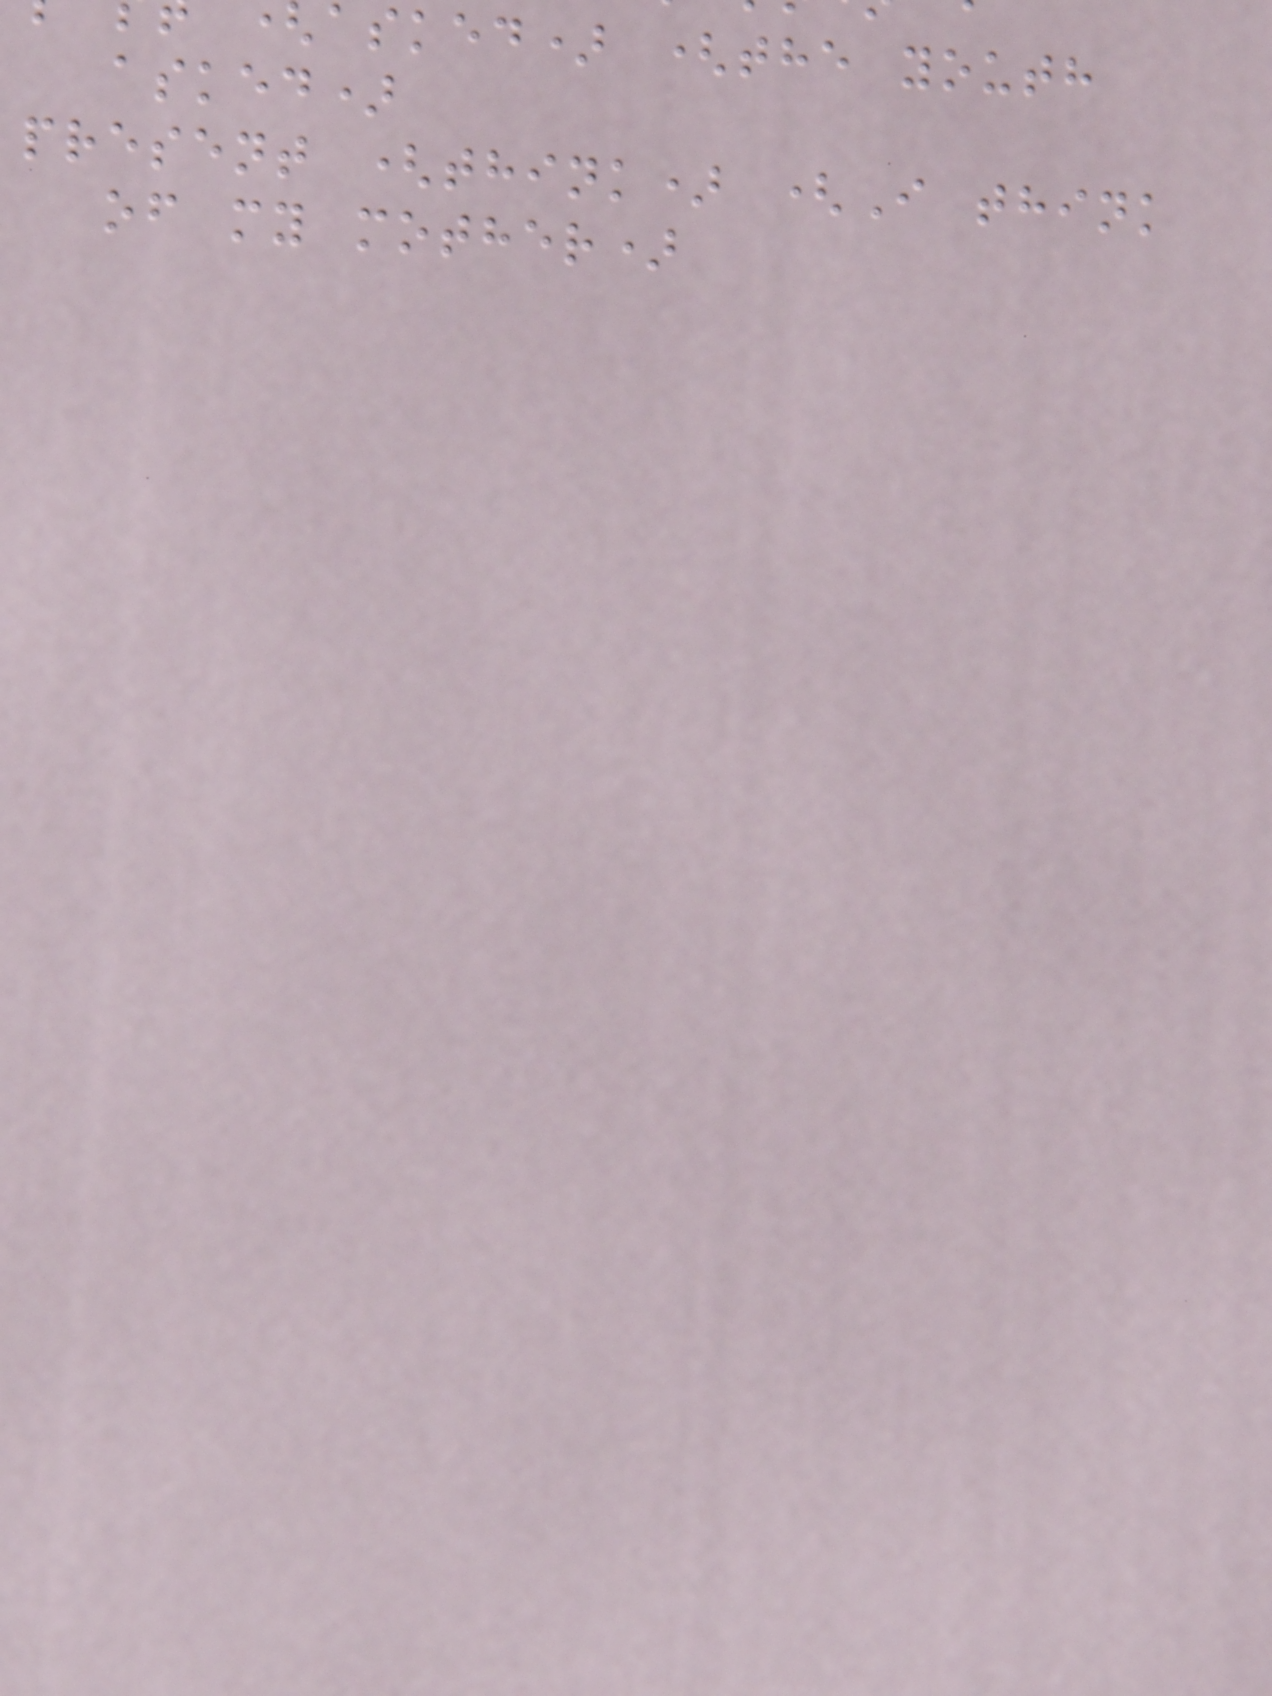asked) (the youth
asked)
present (think) (I think
of my mother)
